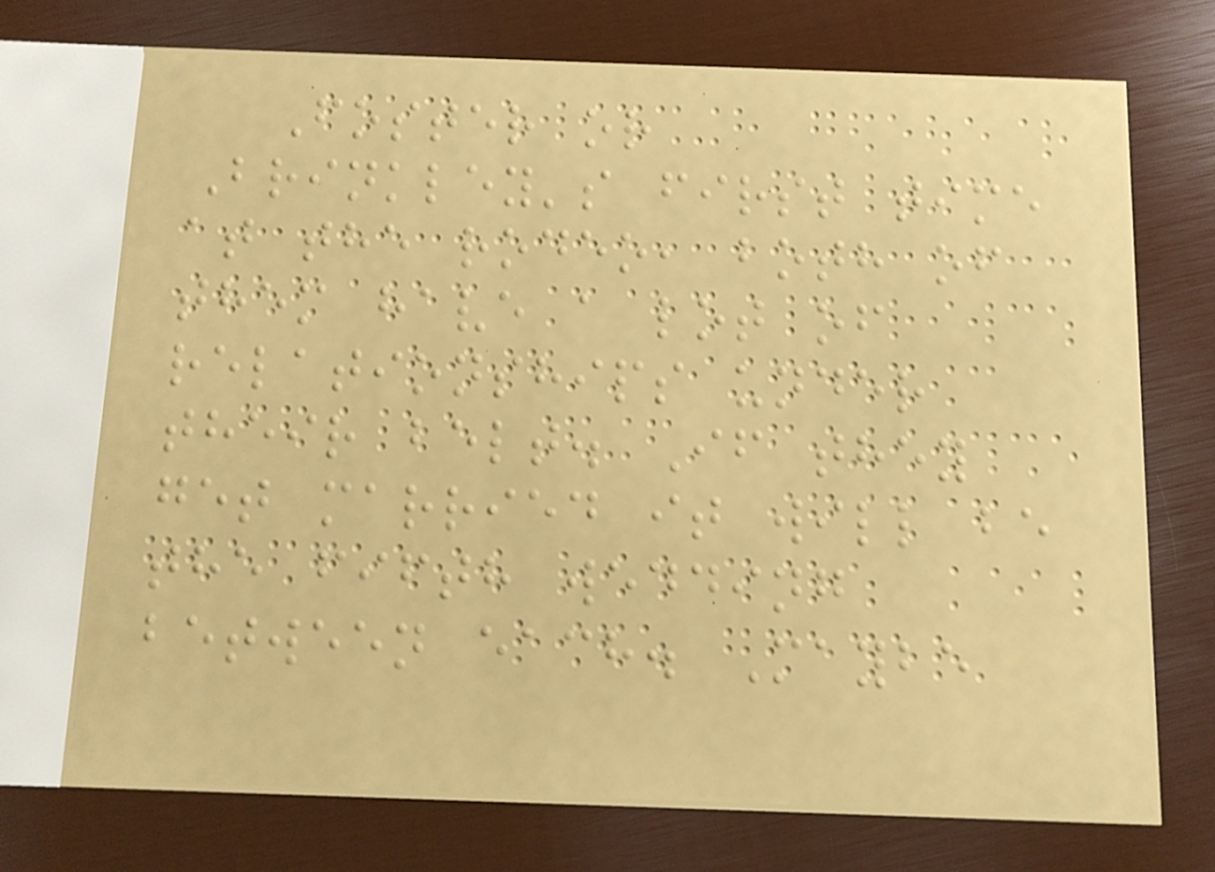Foster or
Brinkley's first time
at the rodeo, both of
them have a lot of
relationships under
their belt. If they
get married it will be
the fifth wedding
between each. Maybe
